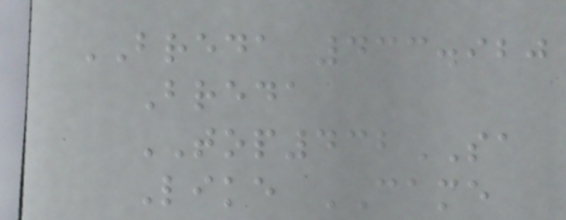BREDA 433.920
Breda
TOP432SA
Like CAME
